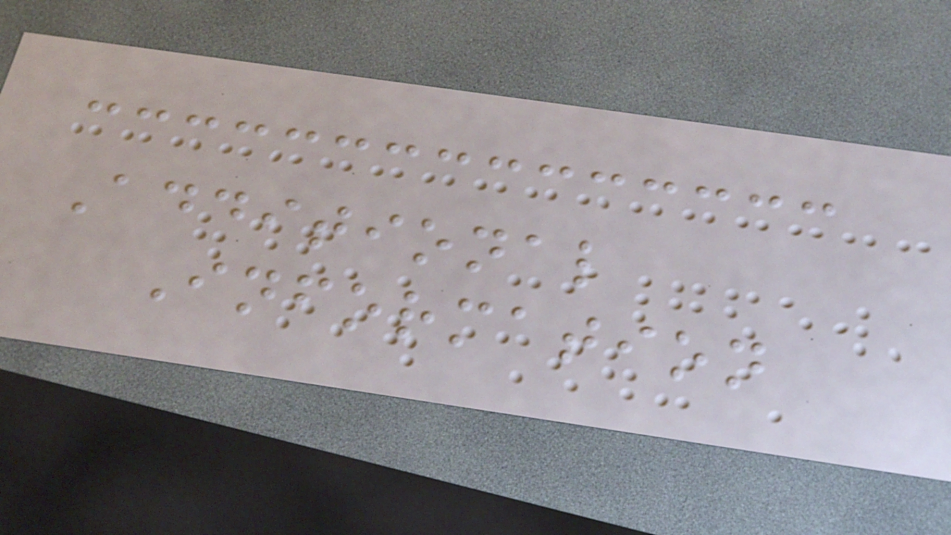Additional
Information
